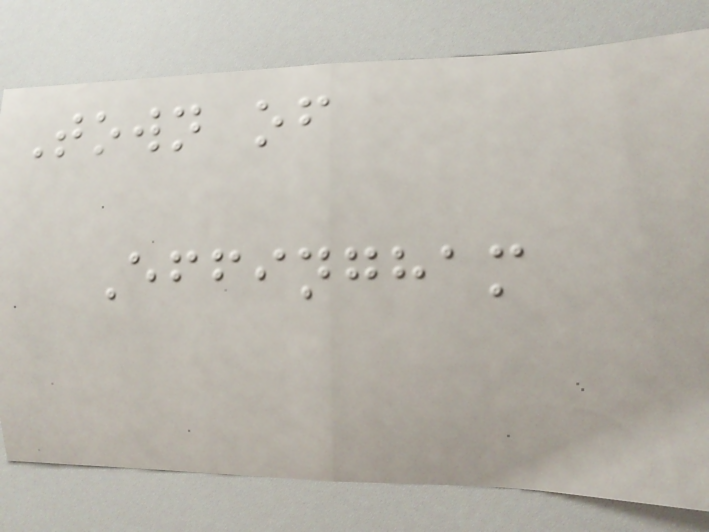Town of
Effingham
